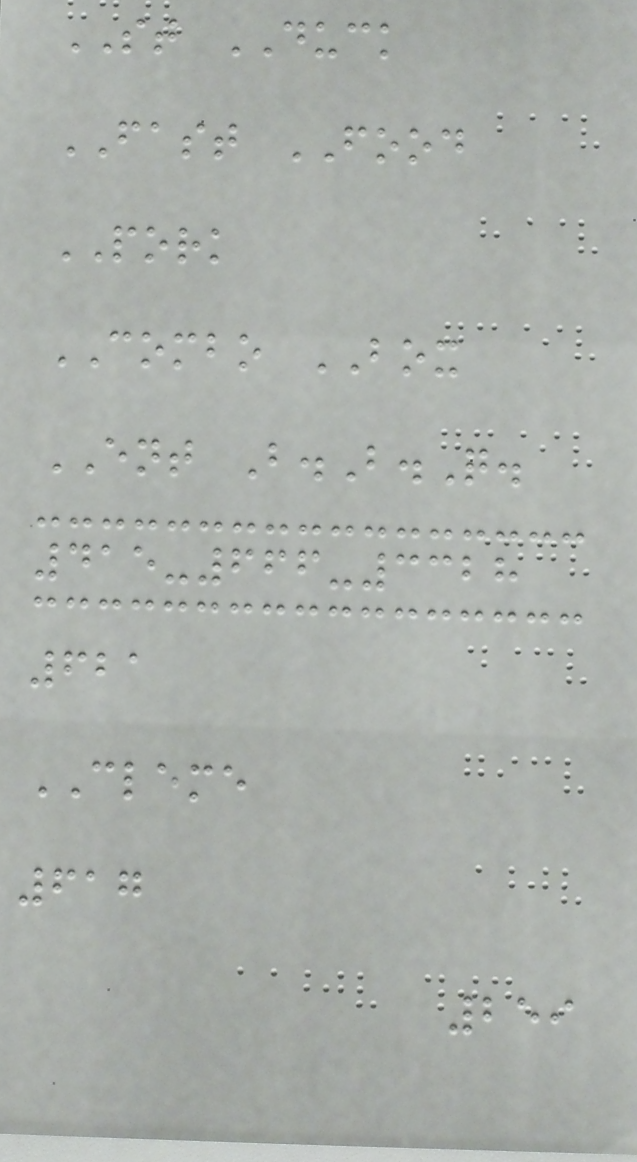ST DUCK
FAST FOOD
PORK
COMBO BOX
ENT B.B.Q.
415-666-3328
621
CLEME
617
259
